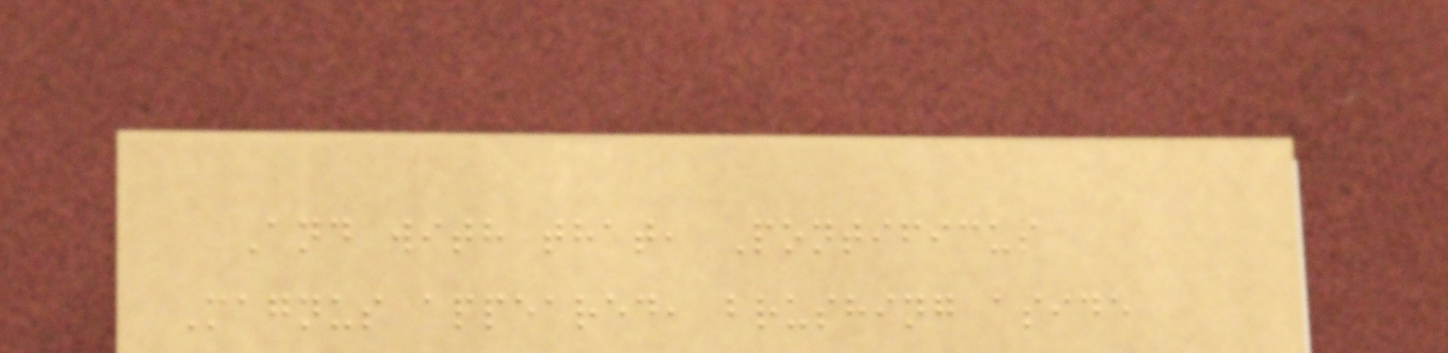And with that, Pontificus
Magnus appeared, brushing aside
